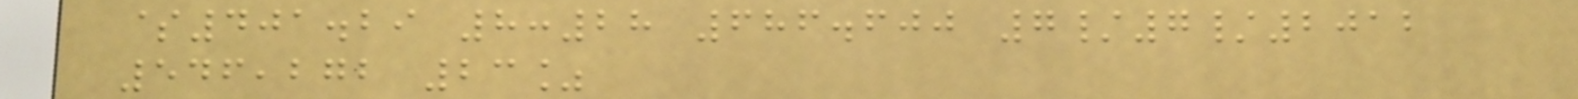$401.29 8:28 686.600 7/7/2012
546,272 23%
